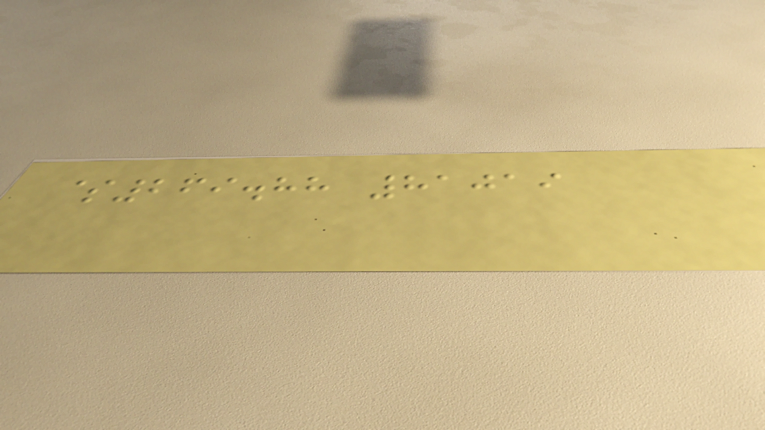$269.88 81019
